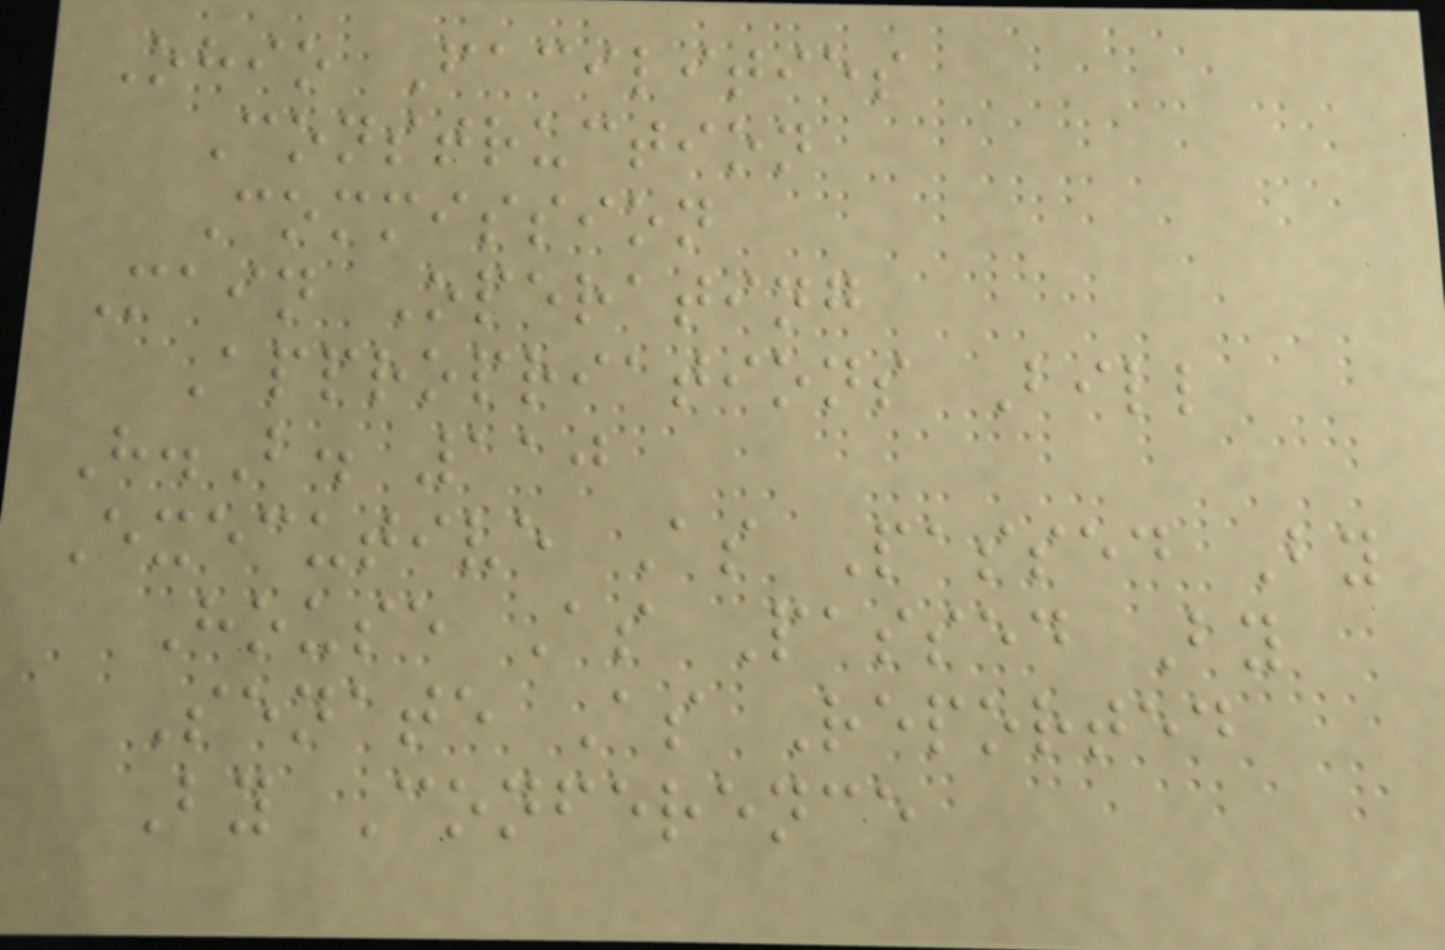Ohio Facilities
Construction
Commission
Main Operating
Appropriations Bill
H.B. 110
Executive As Passed By
House As Passed By
Senate As Reported
By Conference
